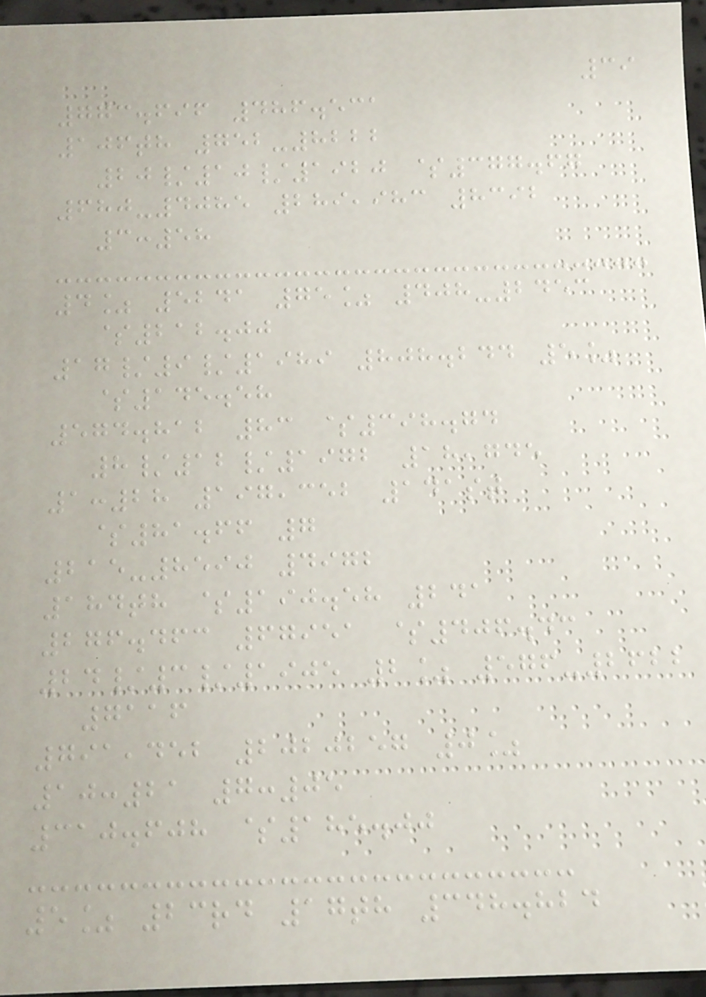39
773.696 486.531
106th 752-8222
20/10/1920 $377.67
680-4085 289,983 8392
3:58
4% 5241 75% 408-2453
$212.00
17/9/1989 808.244 5%
$145.58
574.812 83 $398.74
8/12/1972 18,745
1:28 197,352 141st
$81.66 7
215-8590 4972
184th $190.58 241
276.463 67951 $406.43
24/3/1905 2% 576-2622
7116
791,452 2020257 0%
10:21 7:05
310.608 $185.00
5% 23rd 17th 348.824
